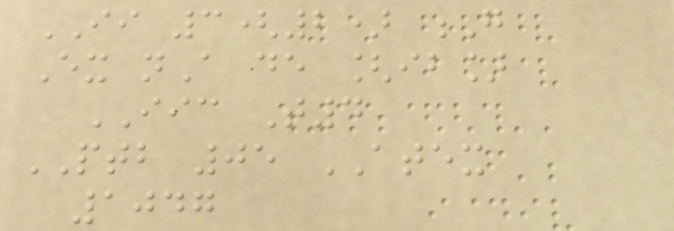II 3(2) G
Ex nA de [ib]
IIC T4
PTB 05 ATEX
1047
